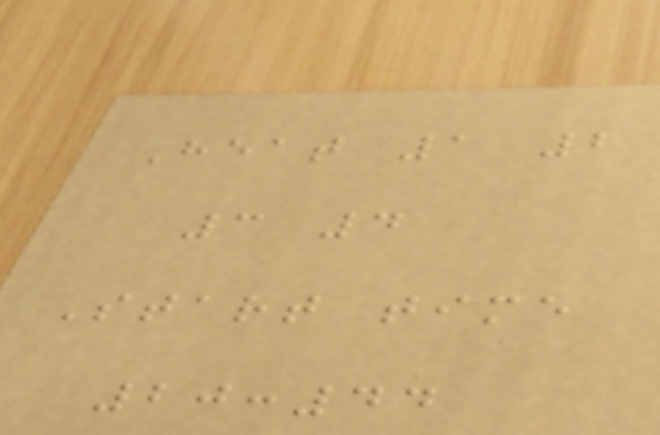Heat 1 2
3 4
Start time
20:44
